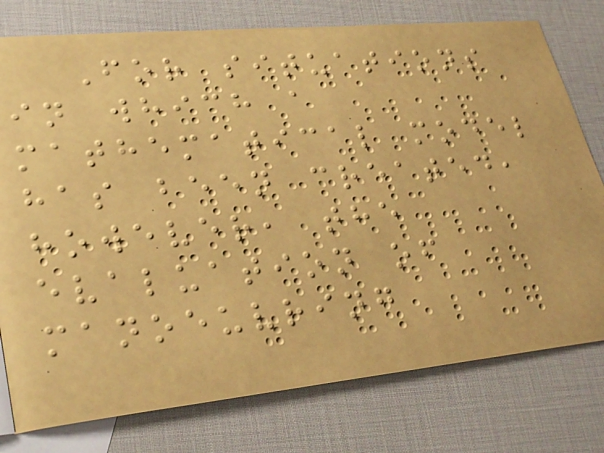For situations
in which a
mathematical model
has been created,
however, the
evaluation of
manoeuvring
